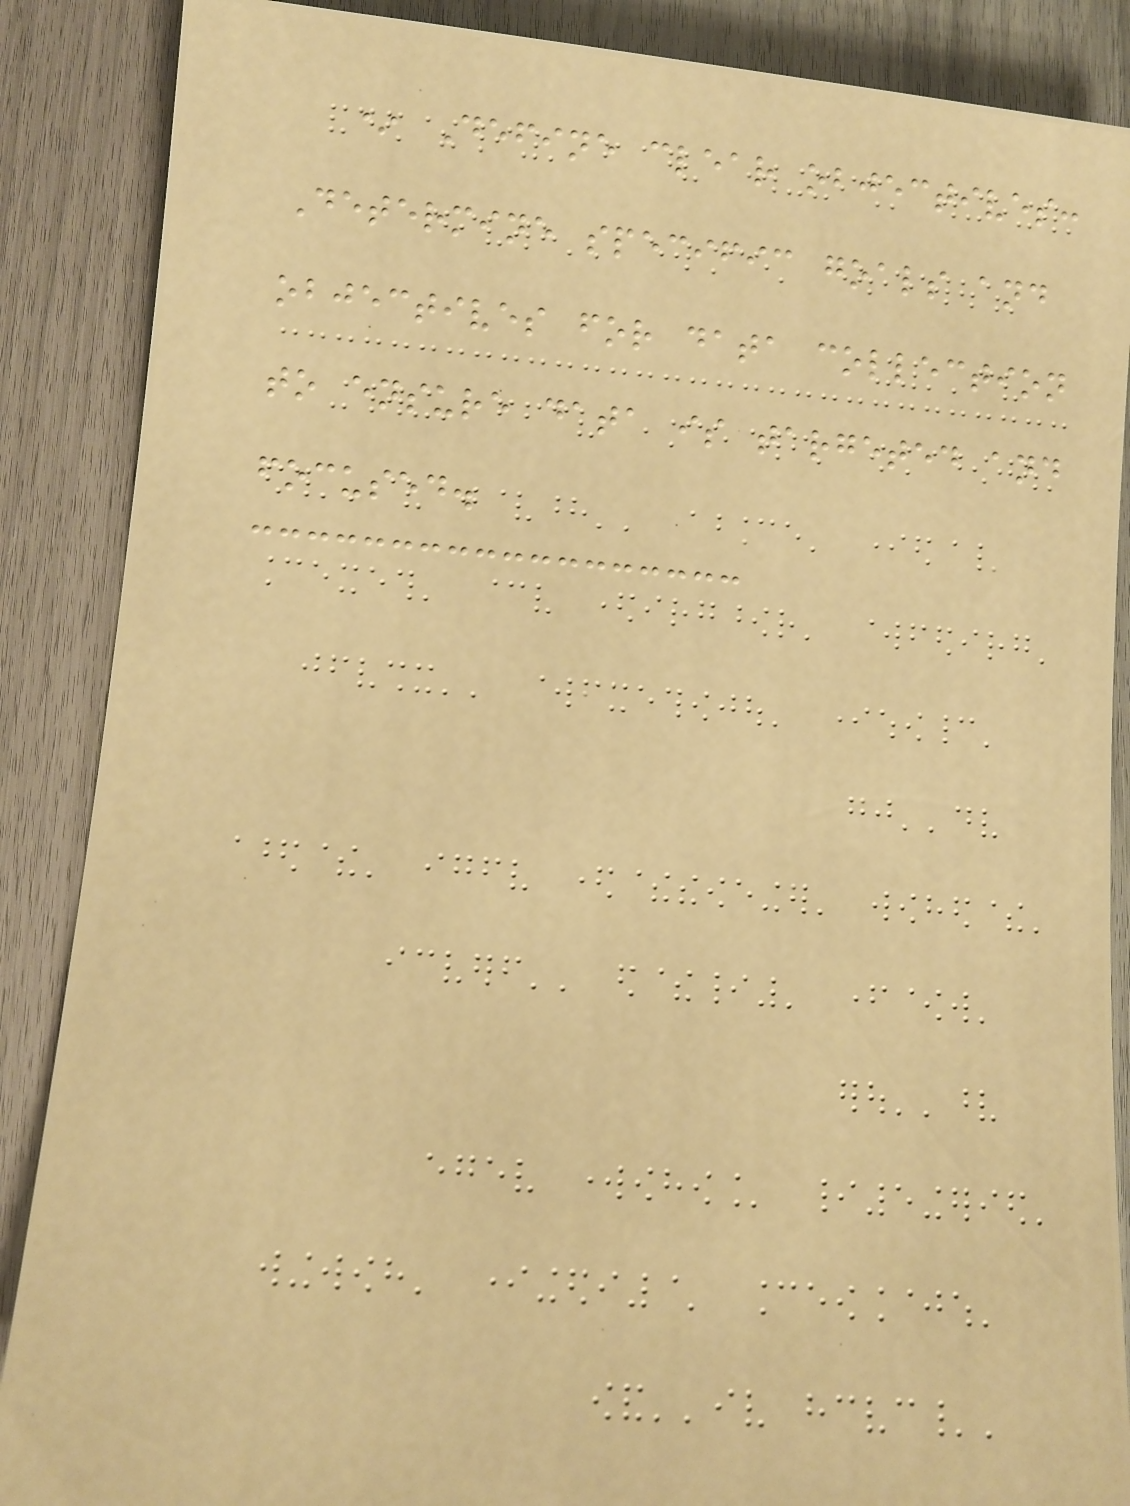* Define clear objectives:
Determine specific goals and
objectives for data collection
to ensure data is targeted and
focused.
